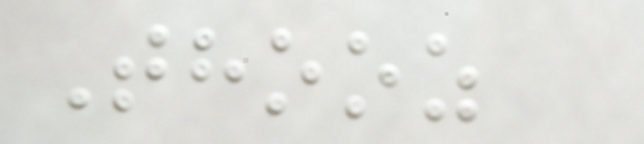Thooz
